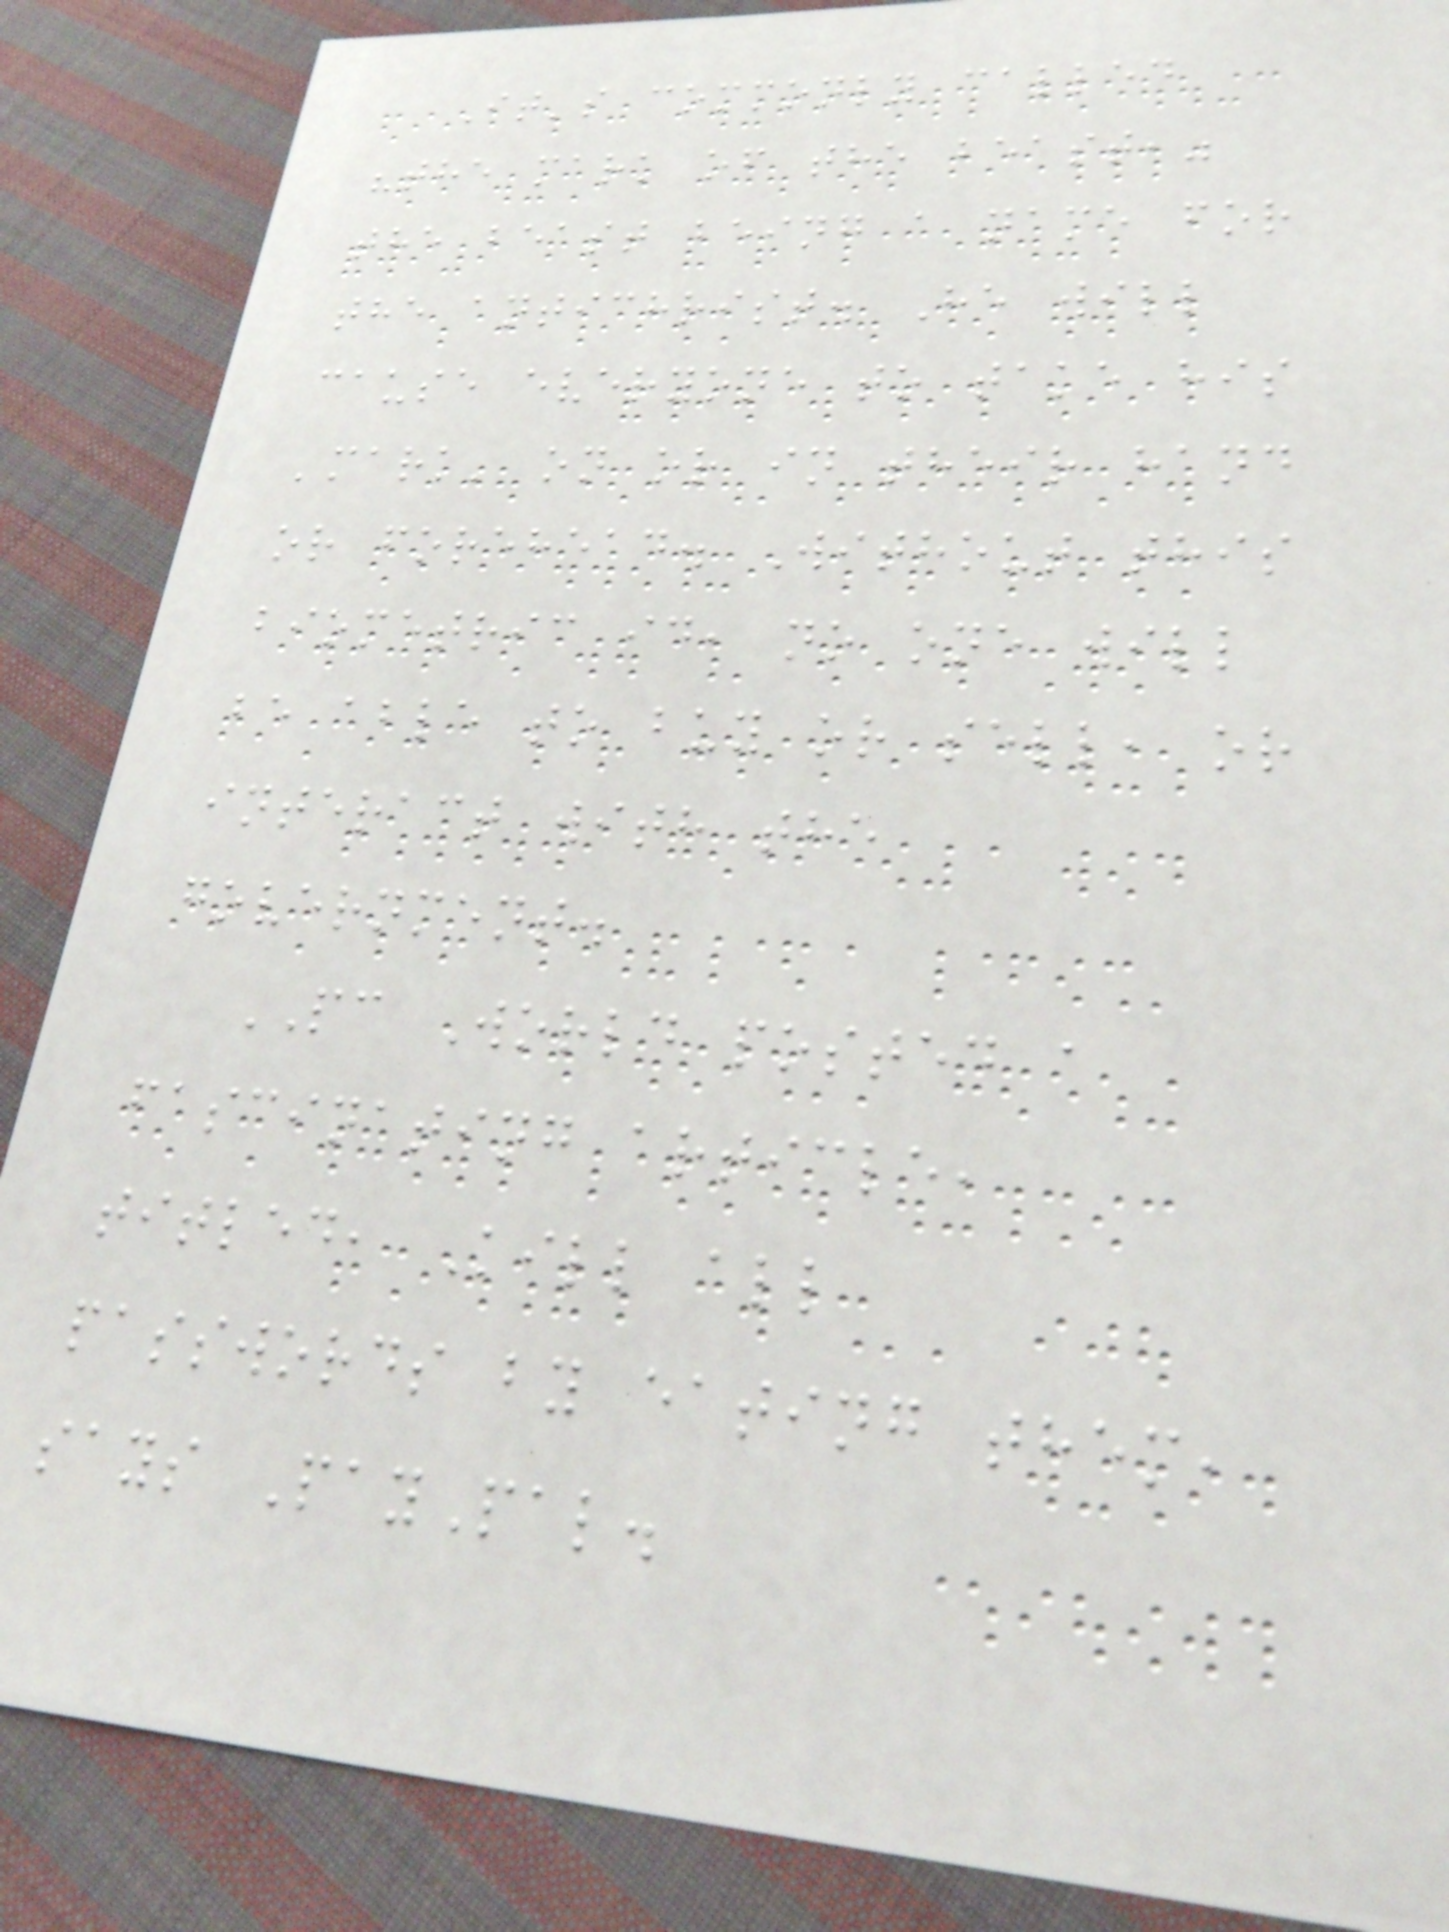It's commonly called
"the mark of the beast,"
the beast being a name for
the antichrist. He will
cause everyone to take his
'mark' on or in their hand
or forehead. Without this
biometric id, no one will
be able to buy or sell, or
interact with the
government.
PC World posted a
fascinating article,
titled, Kill all
passwords by eating them,
says PayPal.
